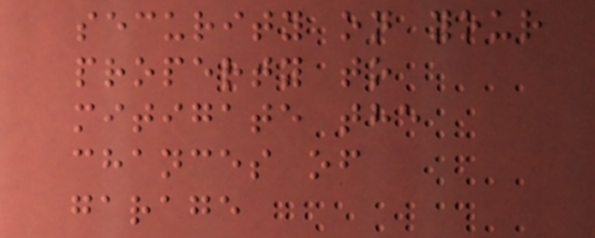security on your
property to
mitigate the
chances of
garage
